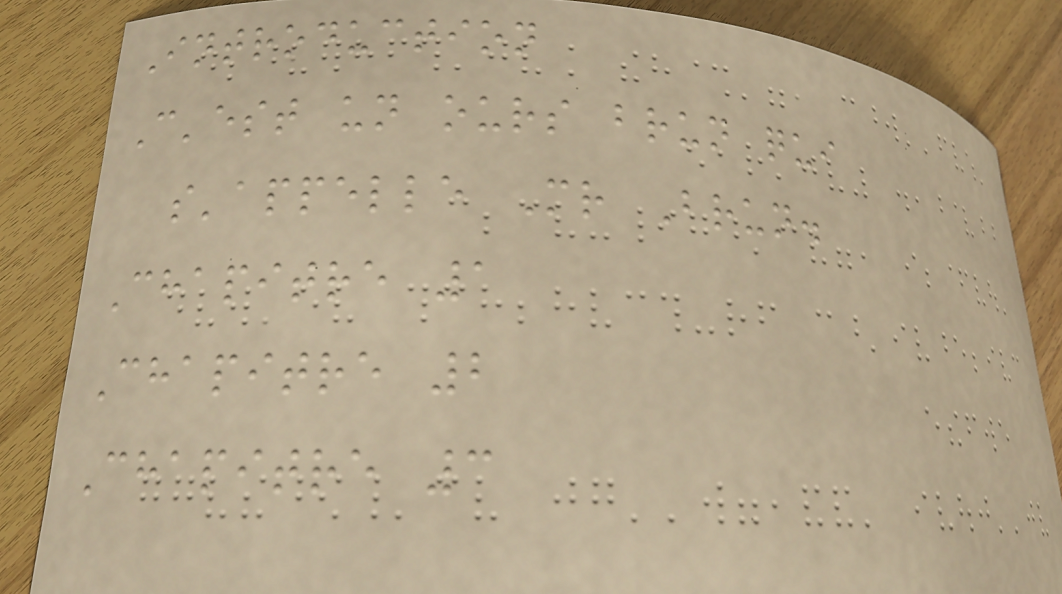Introduction
C'est un ours brun qui
s'appelle Mr Brun.
Chapitre 1
Chapitre 2
Chapitre 3
